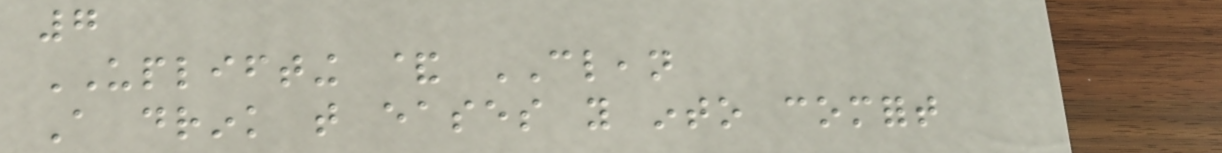7
UPLIFTING & CLEAN
A drink that eases you into comfort
